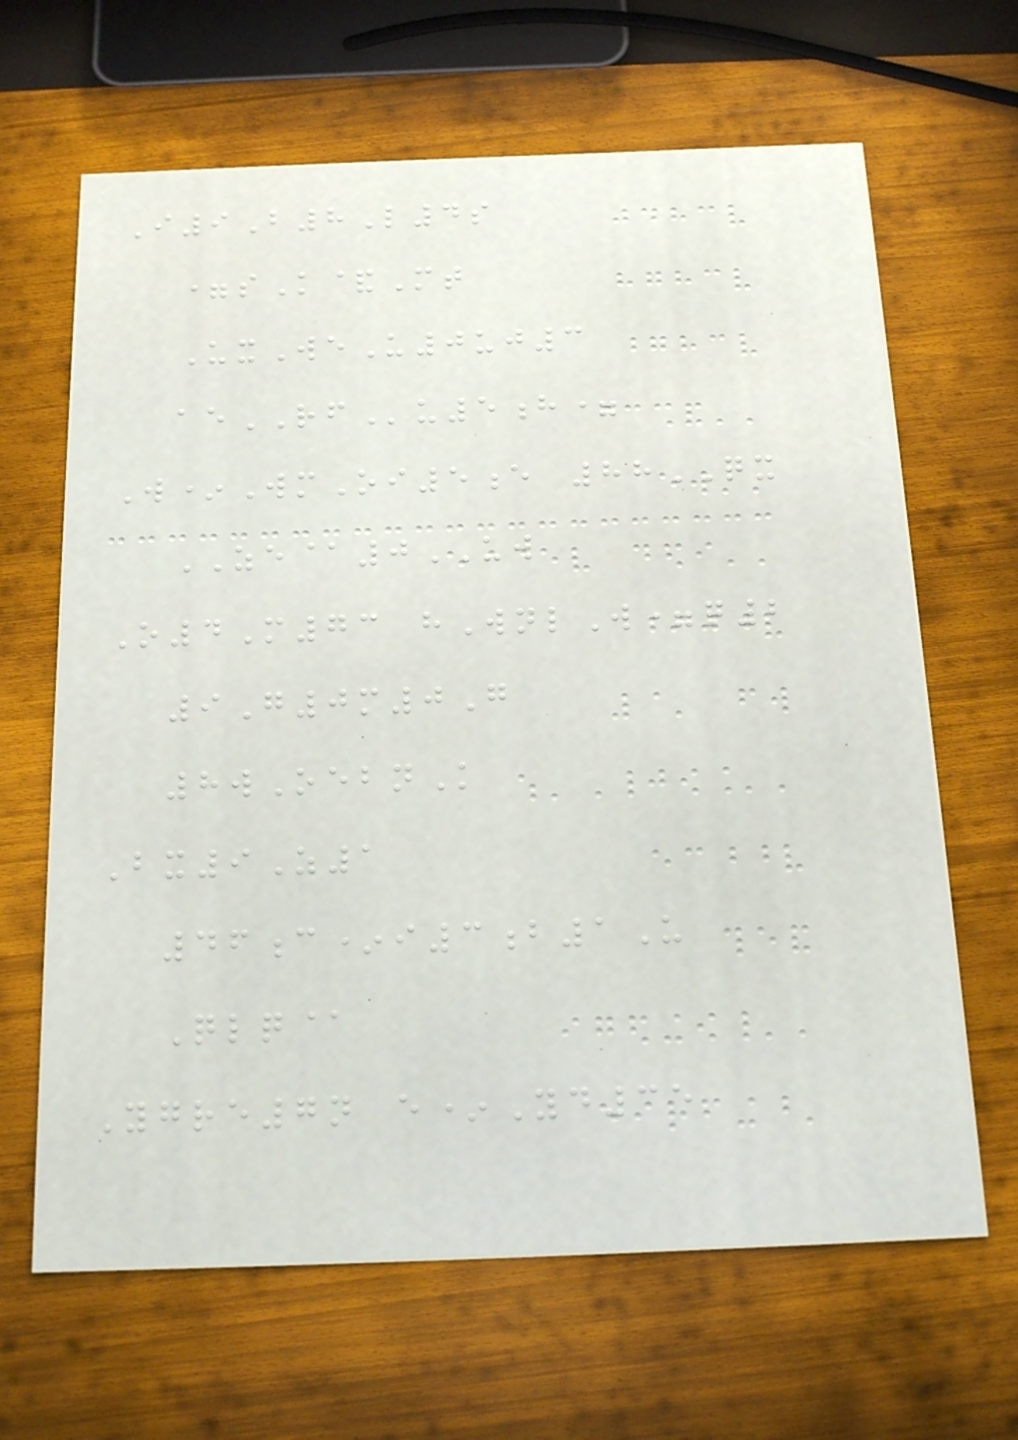I9B8L4s
=sK&Mt
UxWeU0uj3
aeRFu5h=
W*WmOi5e 88QX
ZE@0UW
O4M73 hWnlW=q2
9G0m0G
8wOebnK
Bx9Z1
46c*i3b1U
Qlq@
Ygre7n e*Yd35
